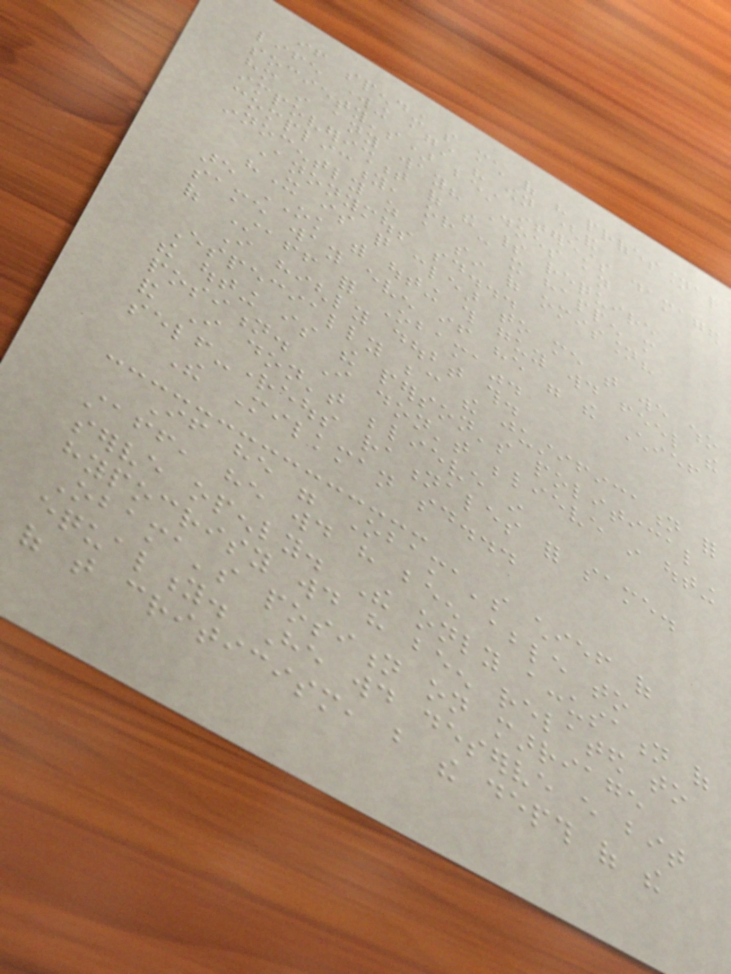if spending so much of his professional
life working against his own (and
society's) best interests damaged
him in any way? Does an
impoverishment of the spirit require
complicity, or can it happen more
innocently as a sin of omission?
Anonymous said...
"It is quite clear to me that we who
are OK with outing this guy would feel the
same way even if he were the Chief
of Staff for Obama".
I highly doubt this.
Especially because the justification for
the outing is the person's political
position. I don't believe in outing
and I don't believe in
self-righteous rationales for same.
The Milkman said...
If he were Obama's chief of
staff, he would have been able to
serve openly. The only accusation of
hypocrisy would have been related to
Obama's position on marriage
equality. He would deserve every bit
of that criticism, but the depth of the
